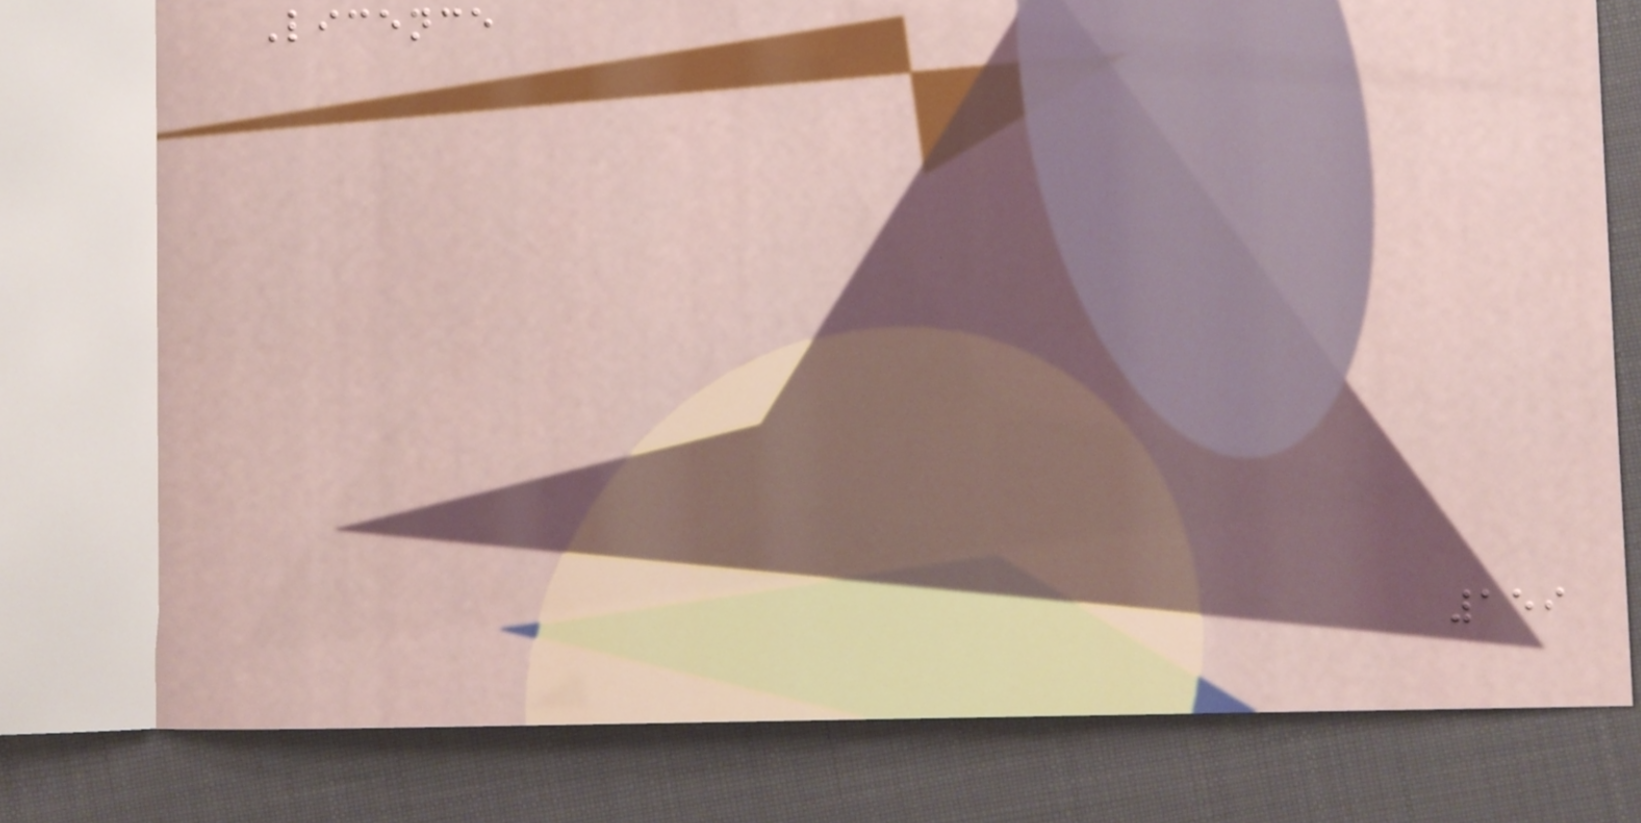Licence
159
